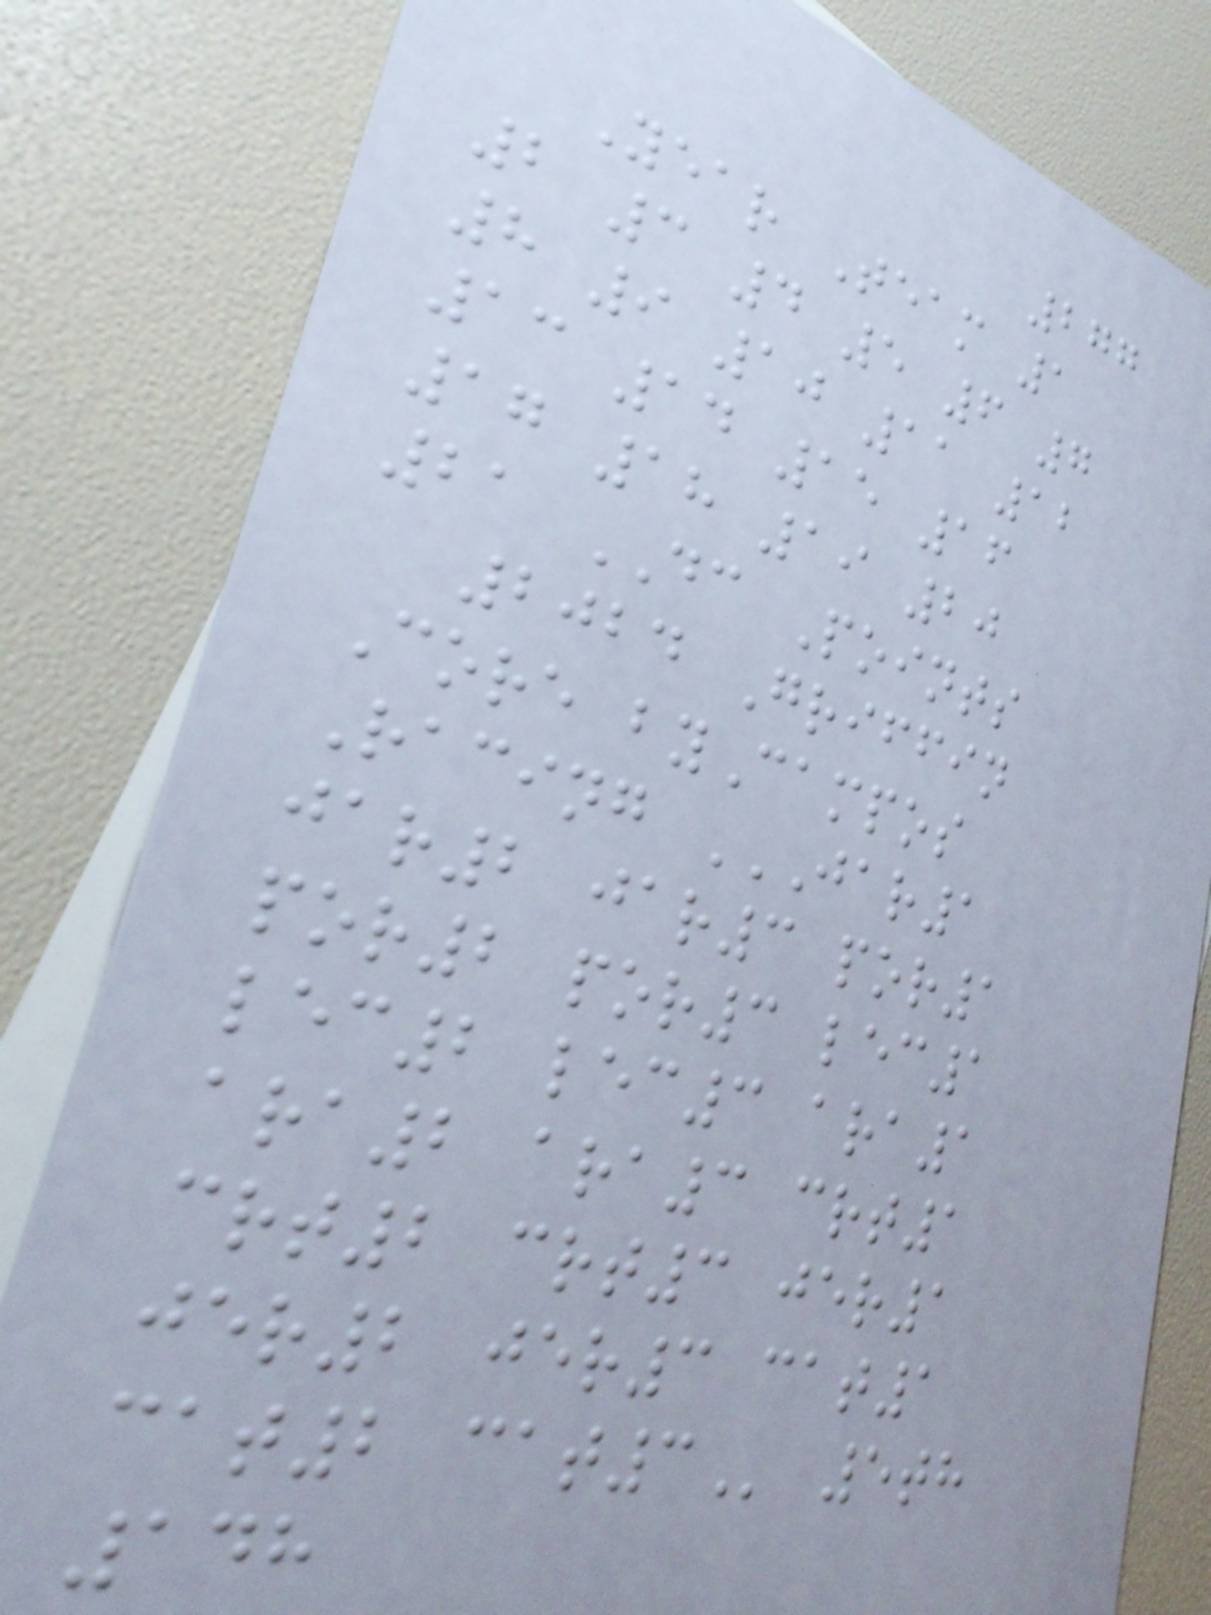277
Year Team 1
2 3 4 5 6 7
8 9 10 11 12
13 14 15 16
17 18 19 20
21 DC Points
2024 Griffin
Core byCampos
Racing JAR1
JAR2 JAR3 POR1
POR2 POR3 LEC1
LEC2 LEC3 ARA1
ARA2 ARA3 CRT1
CRT2 CRT3 JER1
JER2 JER3 CAT1
CAT2 CAT3 5th
148
